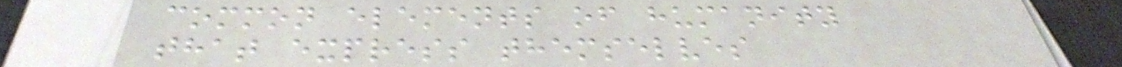common elements of humanity
that express themselves
